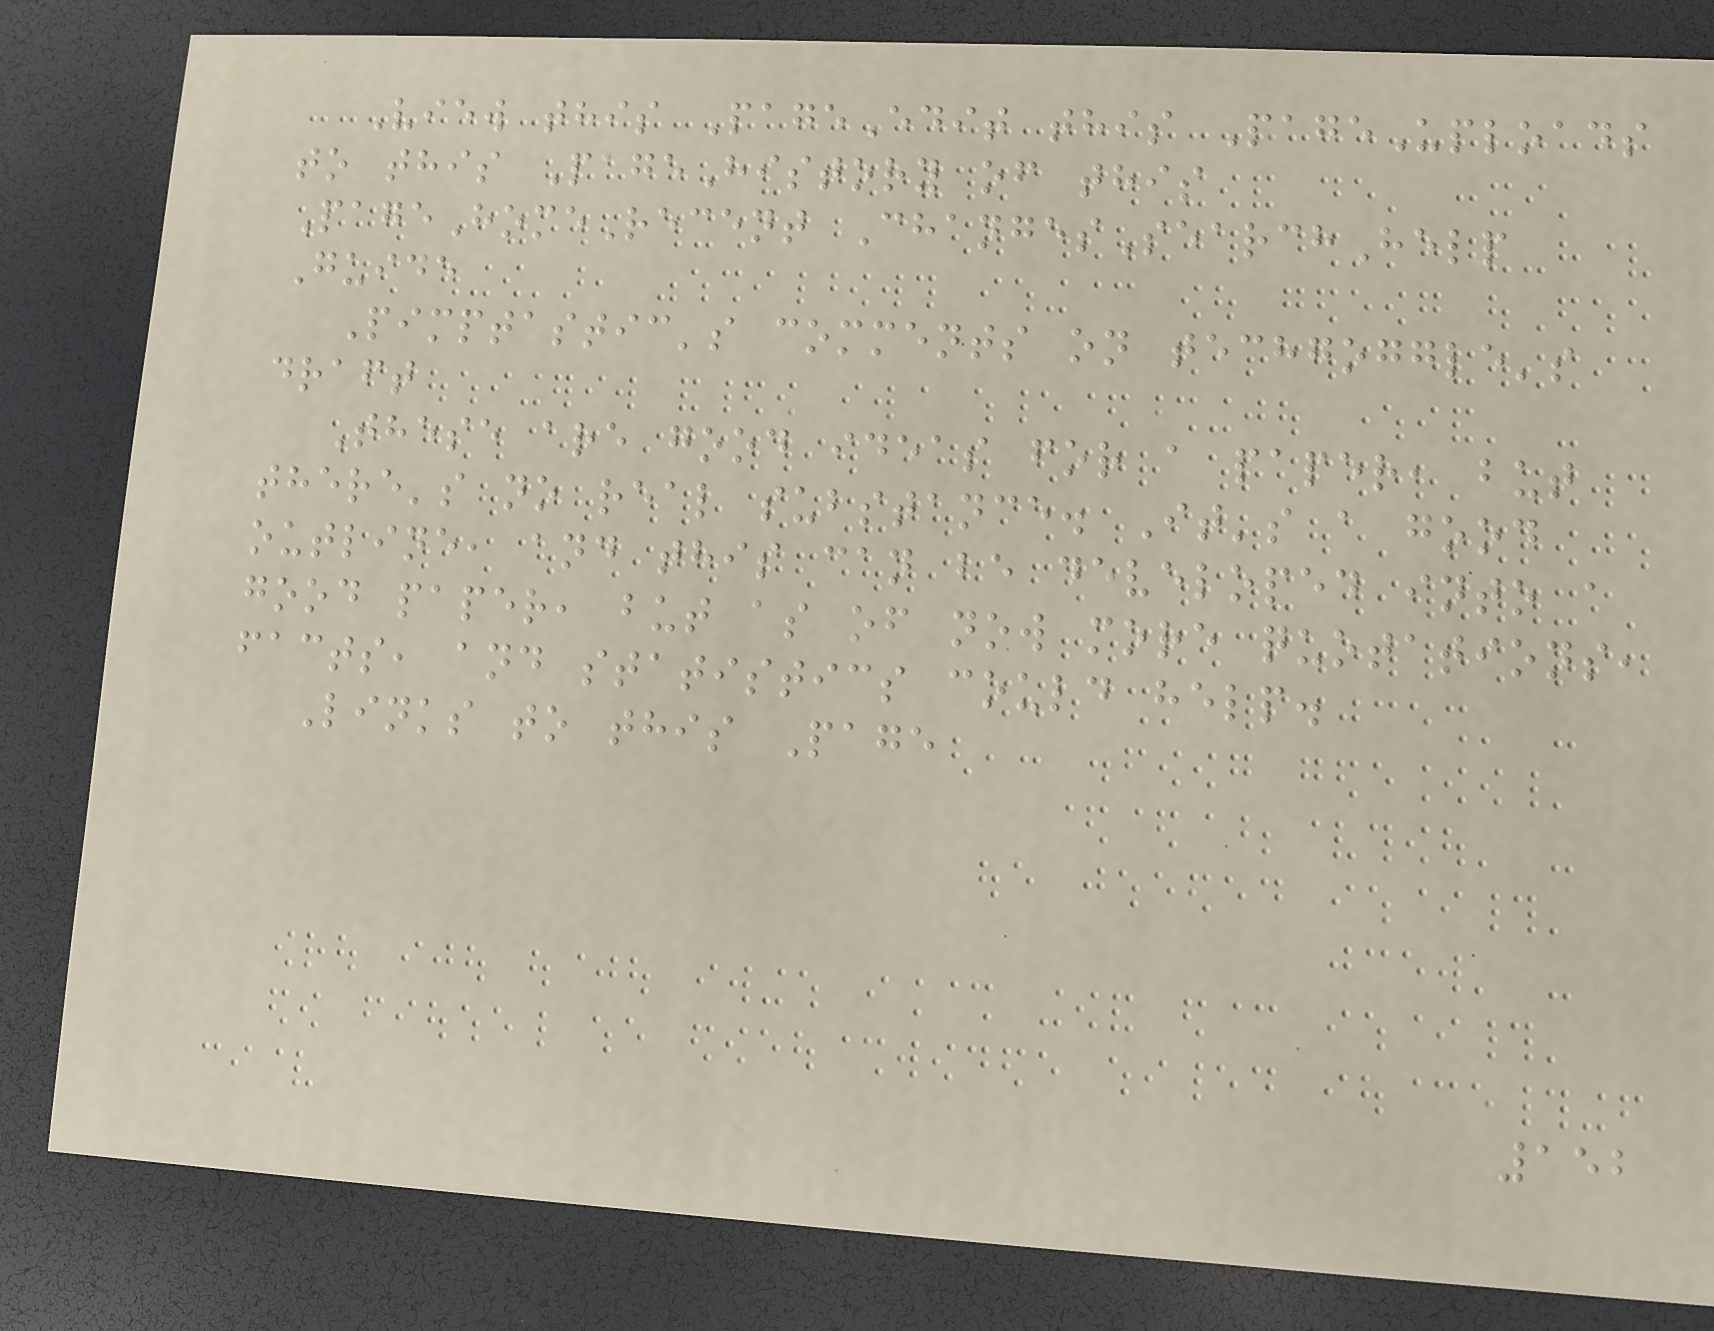View this PageEdit this PageUploads
to this PageHistory of this
PageHomeRecent ChangesSearchHelp
Guide
Pimptastic's comments on techgoggle's
draft
These are good ideas for a paper, but
there's no real substance. It's a good
outline, and this can be developed into a
good paper, but as of now more quotations,
facts, and statistics could help.
Links to this Page
152
